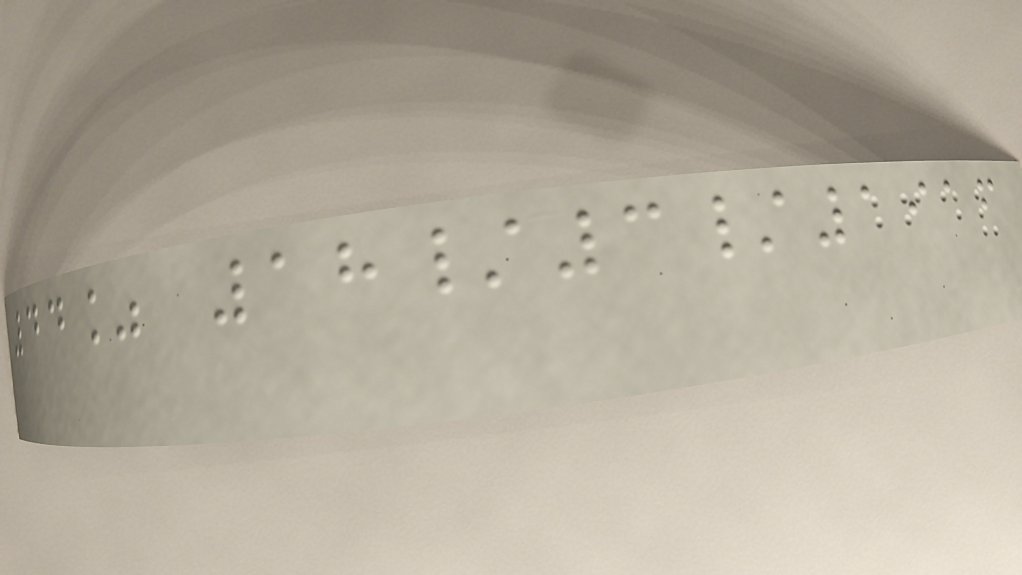44% 18/3/1916
